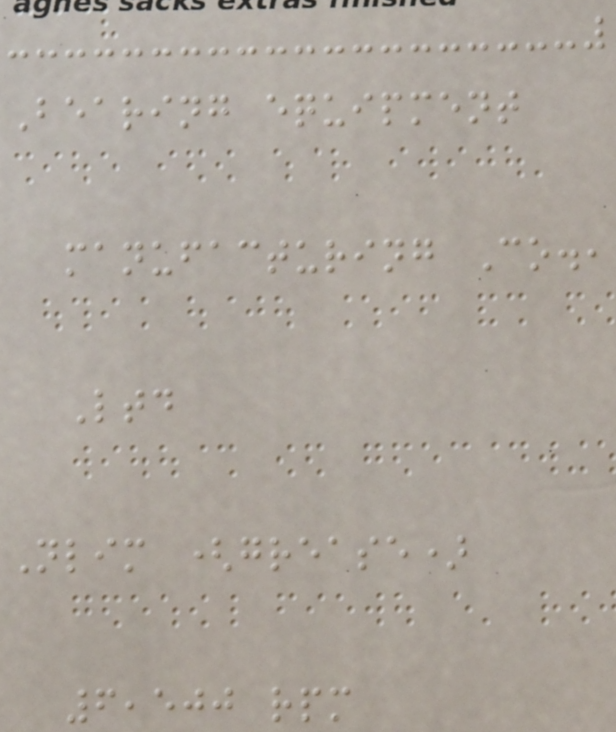Bearing equipment
manufacturing Co.,
Ltd
Nlim (grease)
6,500 rpm
